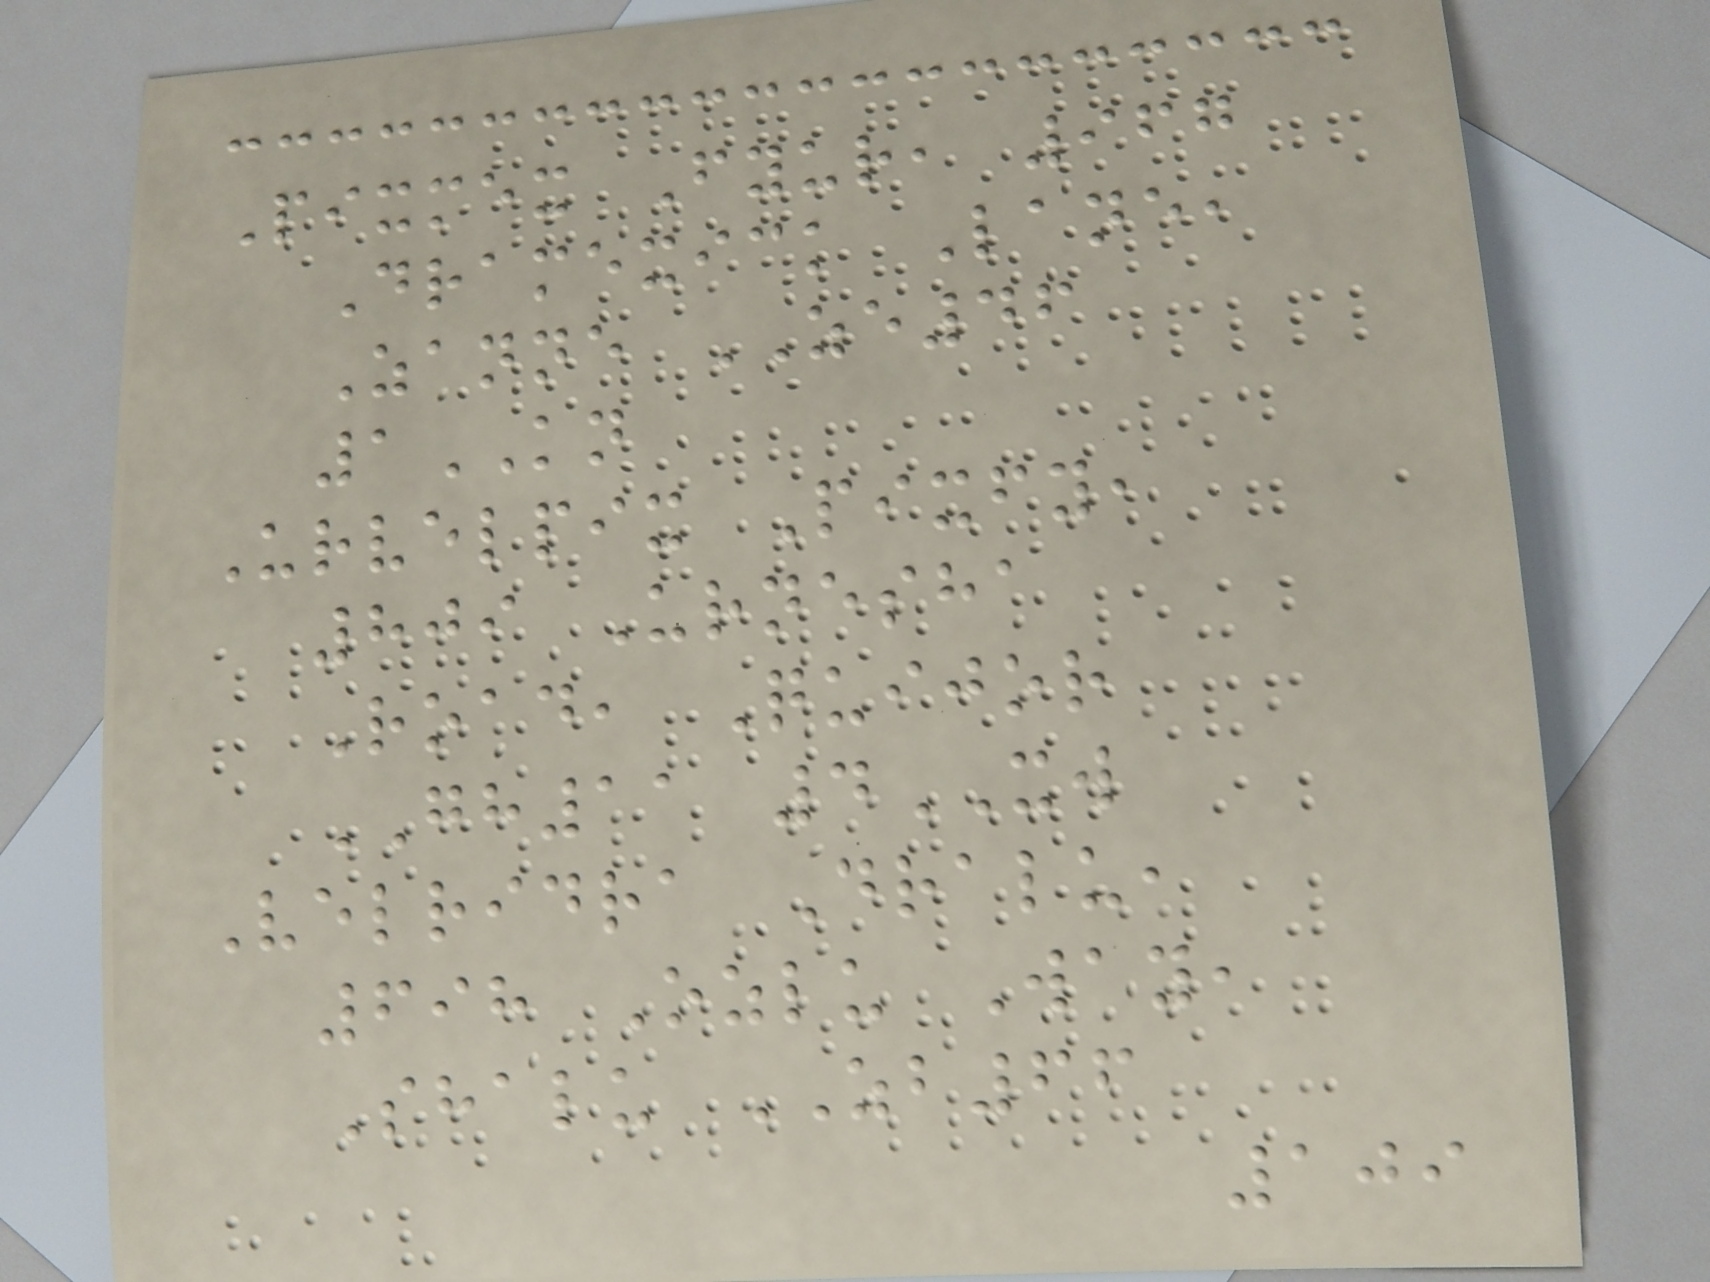Pixmex Fyur, 967
Dramexick Lane,
Zanne ZE46
1KN
Urvelpix Pixfy,
809 Urnesha
Road, Quijor
GH11 4XW
Velridra Dralu,
698 Ozlu Way,
Shalu ZB66
109
